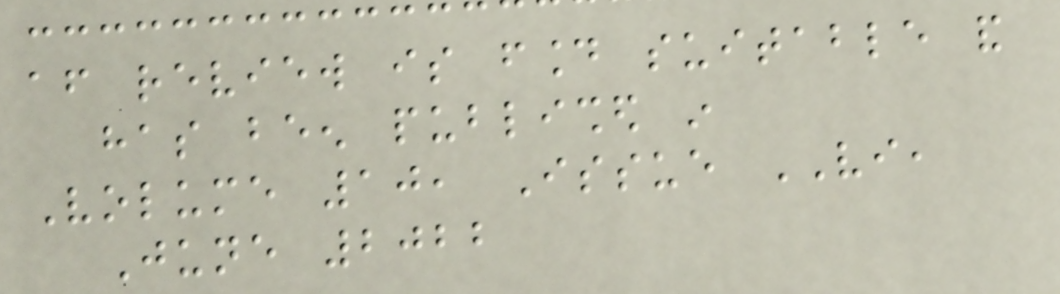after review is found suitable and
has been published in
Volume 10, Issue VI,
June 2022
